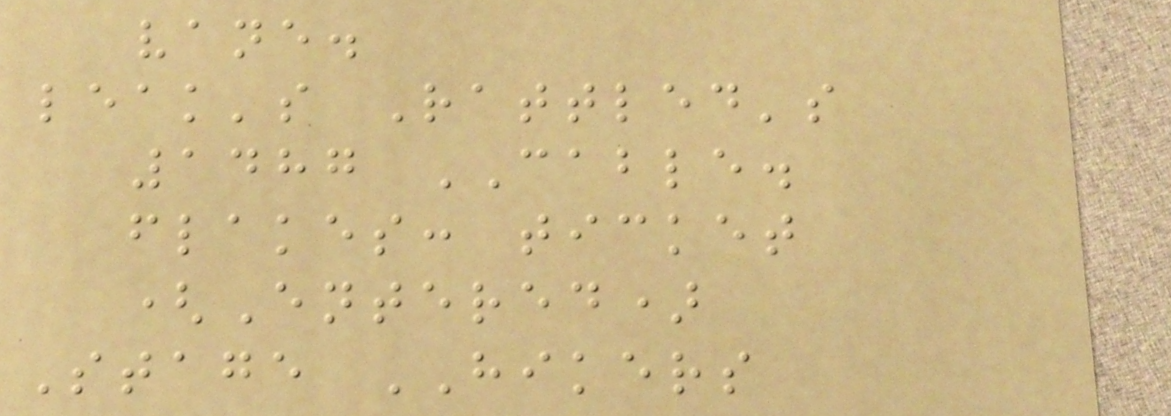vane.
leak's Rattled's
1487 CABLE.
flakes: ticket
(Entered)
Stage HIKERS
